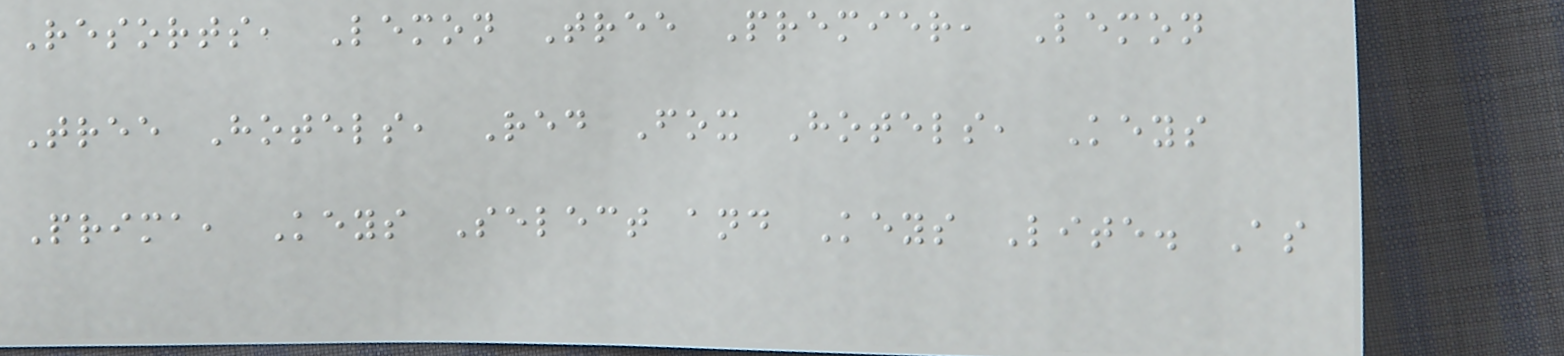Resorts, Lemon Tree Premier, Lemon
Tree Hotels, Red Fox Hotels, Keys
Prima, Keys Select and Keys Lite. As
